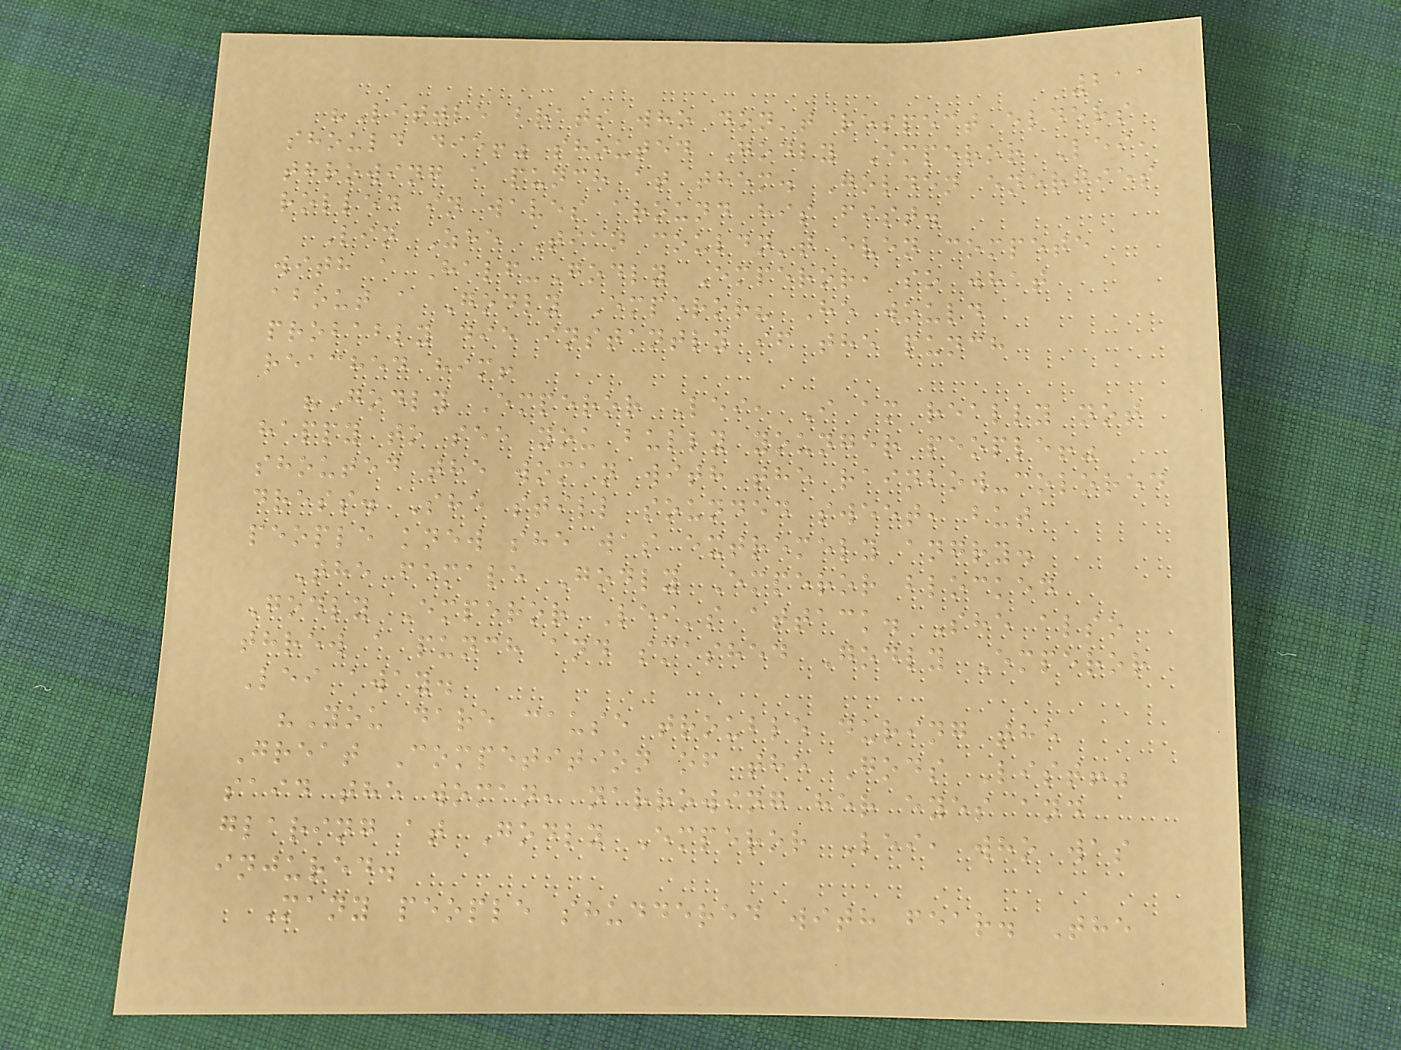211
"Little brats who don't respect elders
should die!" shouted Godly Emperor Lei,
throwing a punch at them. Golden energies
rolled in waves around his fist.
Lin Zhe Tian couldn't even compete
with a Half-Godly Emperor, so what
about a Godly Emperor? He would
probably die instantly if the punch
reached him!
"Godly Emperor Lei, I am really not
happy to see you bully younger people!"
shouted the woman with the rainbow-colored
dress. She still sounded sweet, but
people knew she was extremely angry.
The female Godly Emperor blocked
Godly Emperor Lei's attack. She also
threw a punch and smashed Godly Emperor
Lei away.
"You dare cause trouble during the
Great Competition of the Gods List!"
said the woman, narrowing her eyes and
glaring at Godly Emperor Lei, who was
injured.
Many people shuddered with fear. The
